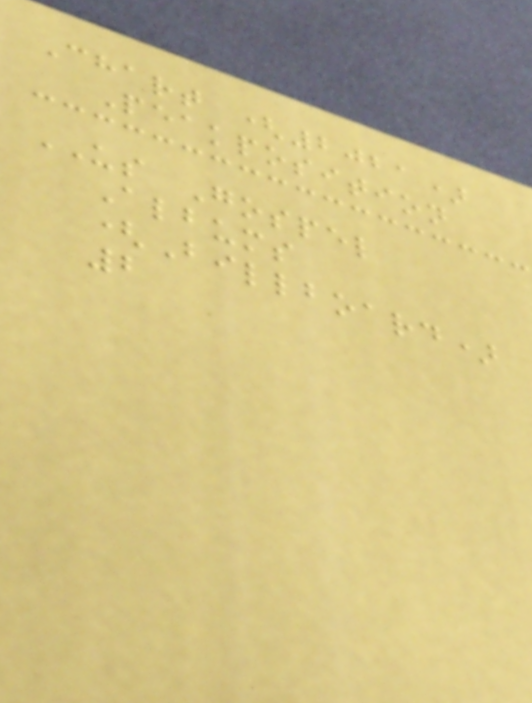Chart (2021)
Peakposition
US Gospel
Albums
(Billboard)
2
